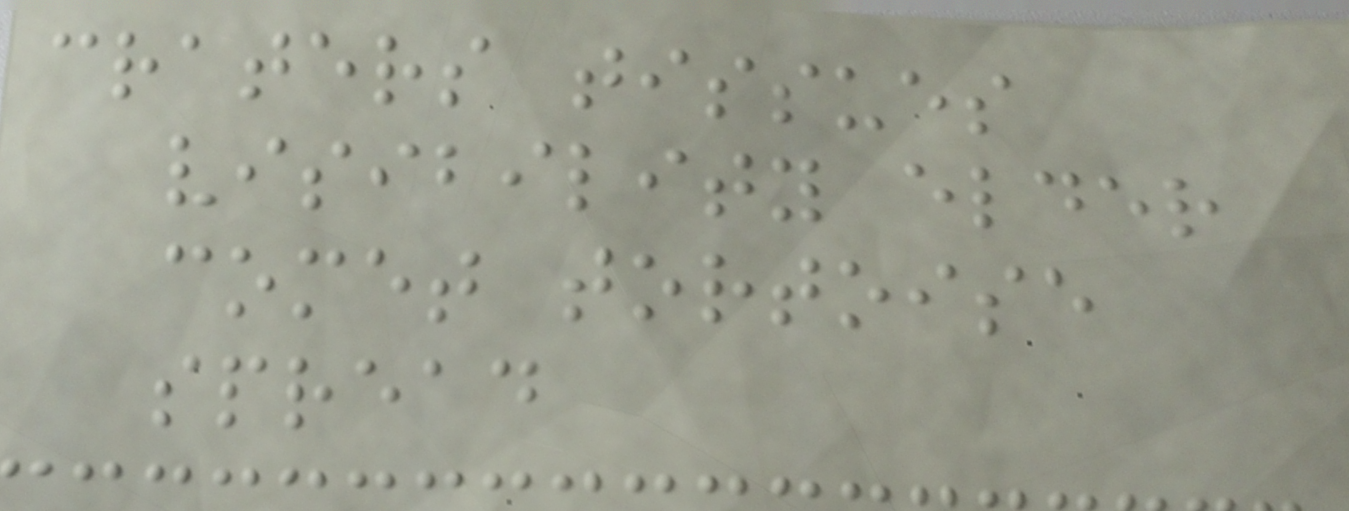craters tissues
visibility elder
comet tortoise
spread
